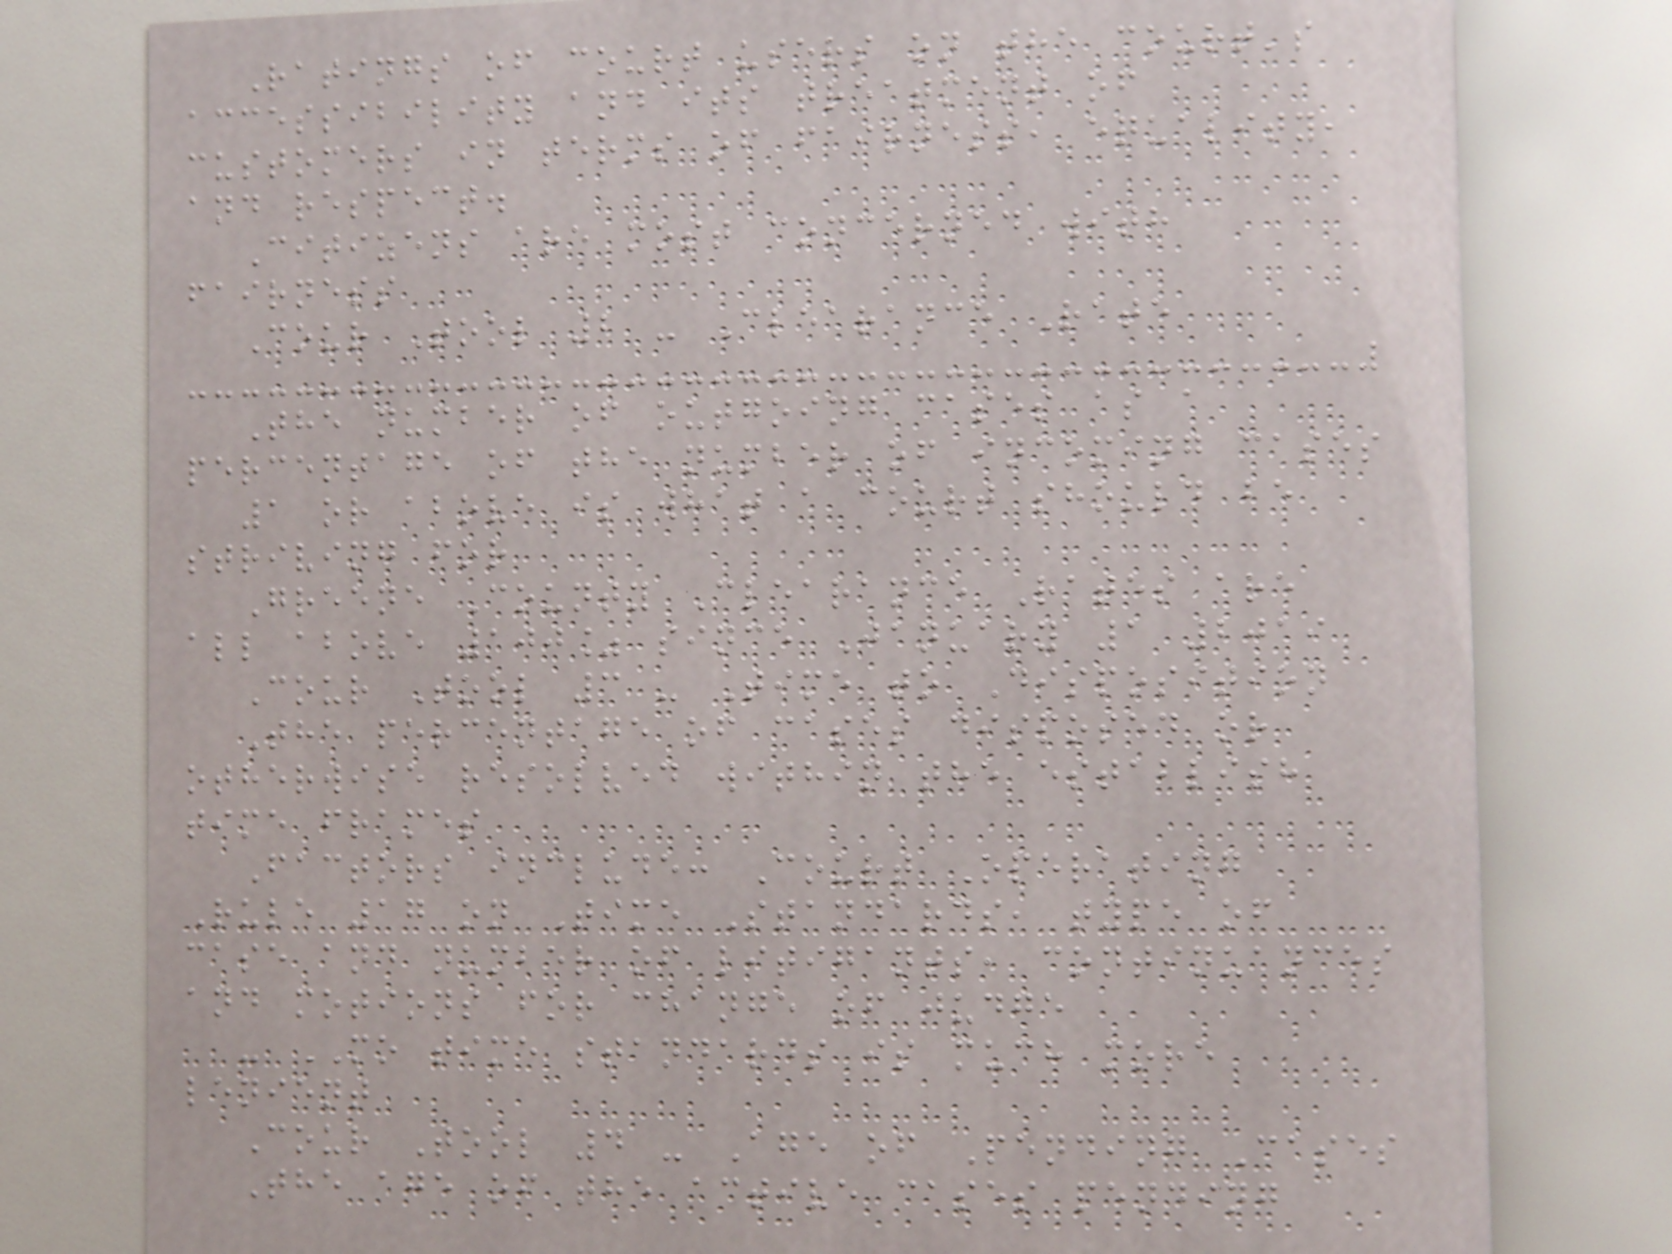Ratings of court users on the court's
accessibility and its treatment of
customers in terms of fairness, equality,
and respect.
Citizens are most concerned with
fairness
Cour Tool 2 - Clearance Rate
The number of outgoing cases as a
percentage of the number of incoming cases
1 or above is what a court should be
striving for
Greene County Clearance Rates are
all above 100% since January 1 2019
Cour Tool 3 - Time to Disposition
The percentage of cases disposed or
otherwise resolved within the establish
time frames
Factors include: Court Operating
Rule 17 on Time Standards, type of
case and number of litigants, continuances
and motions for change of judge
- MO time standards is much more
lenient
Cour Tool 4 - Age of Pending Cases
The age of the active cases pending
